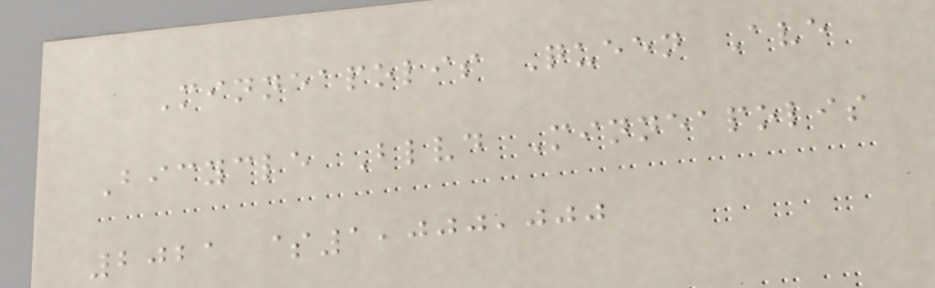Minneapolis Queen Ave
Bicycle Blvd Minneapolis
2021 $1,000,000
